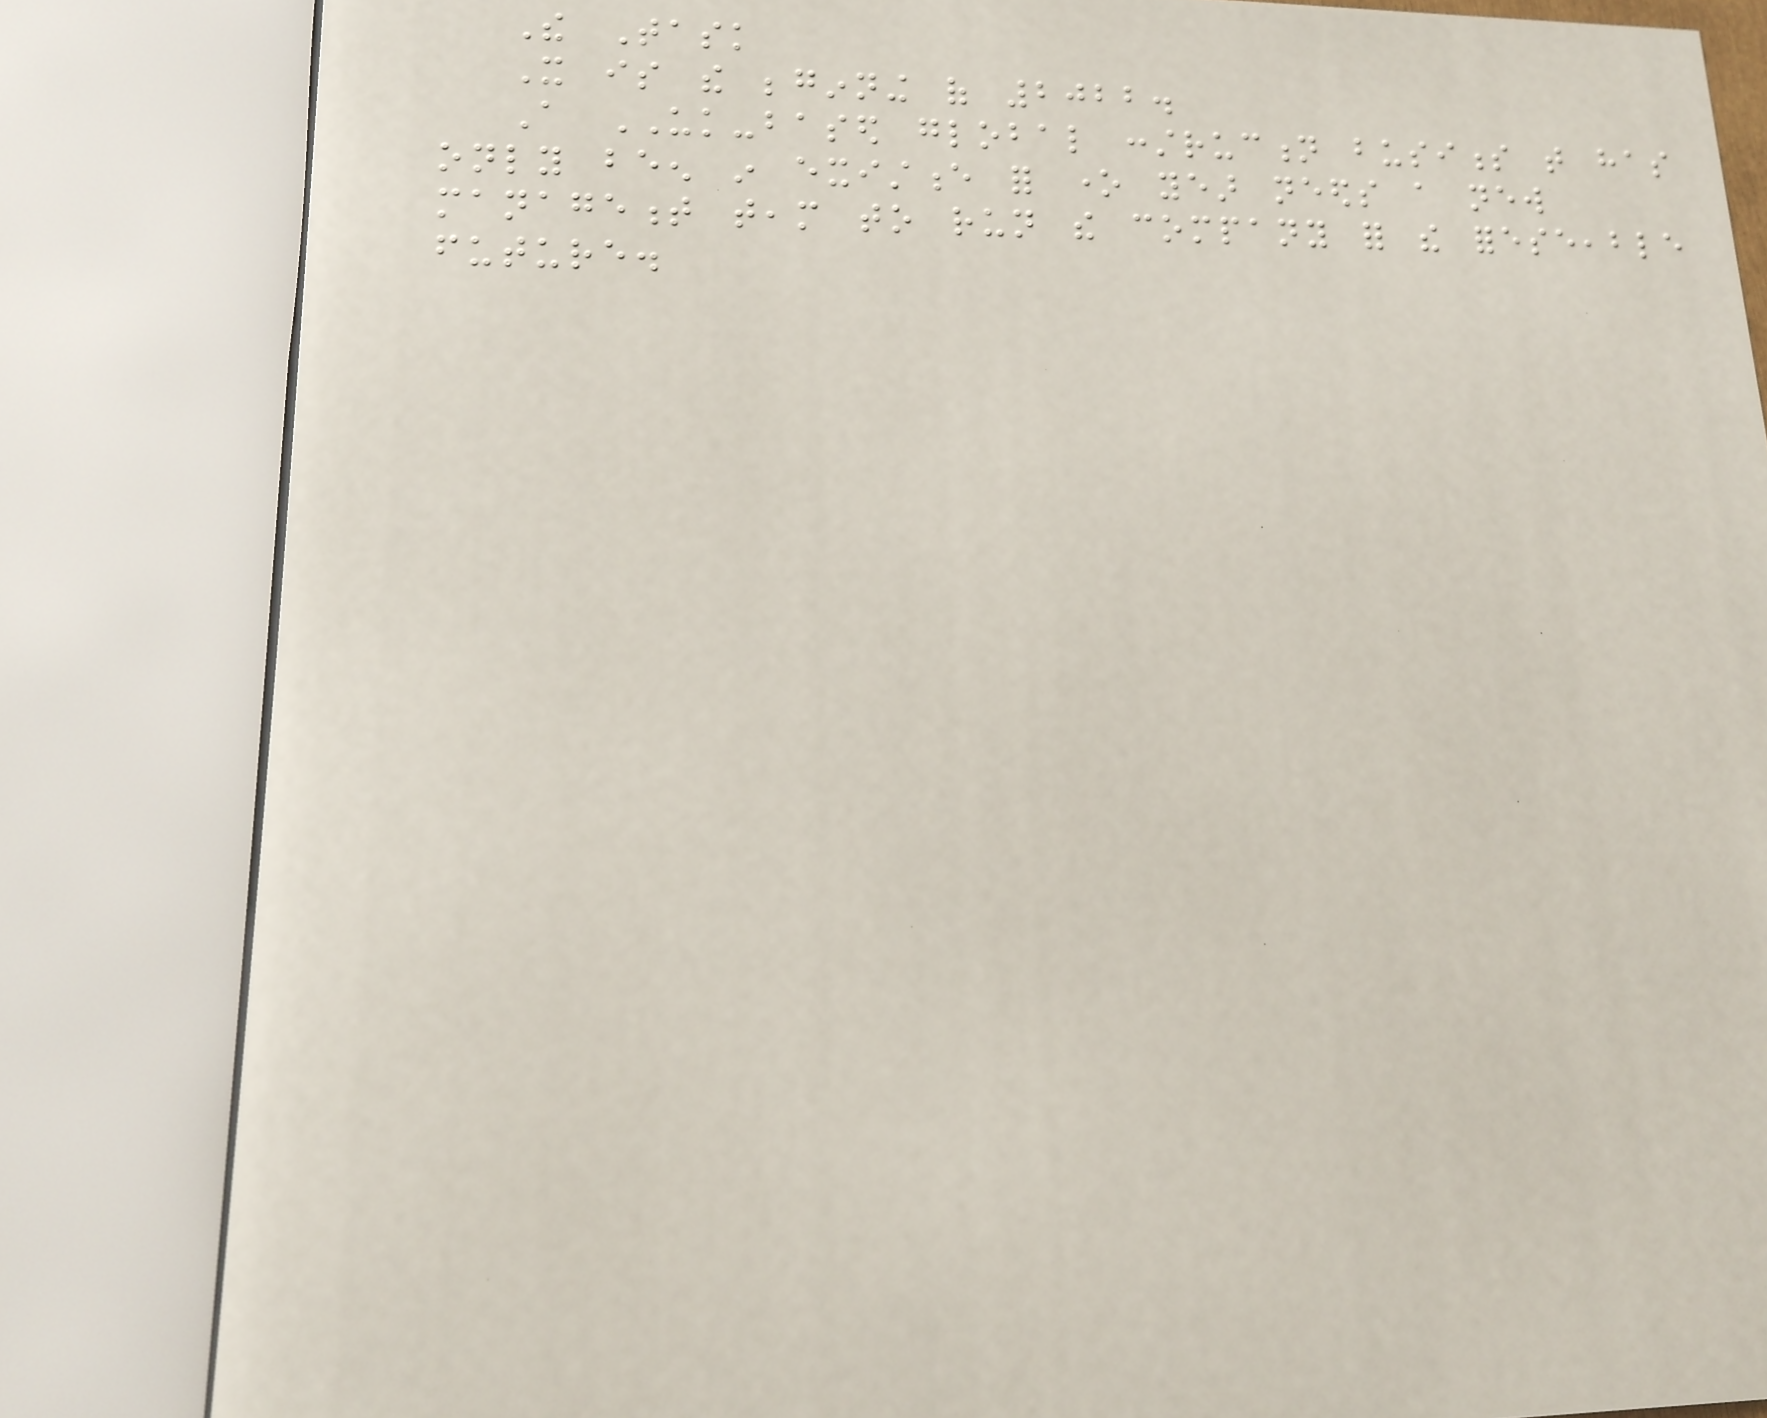The Task
It is the beginning of 2022.
A UK-based global construction business that has
only been in existence for one year needs a new
management team to run the company for the foreseeable
future.
